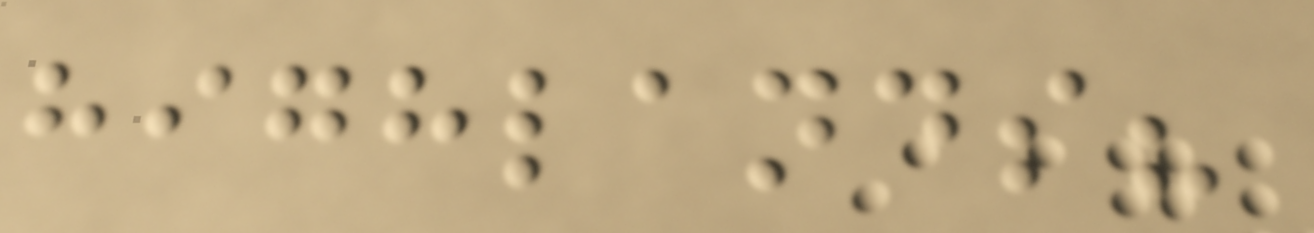highlands?
